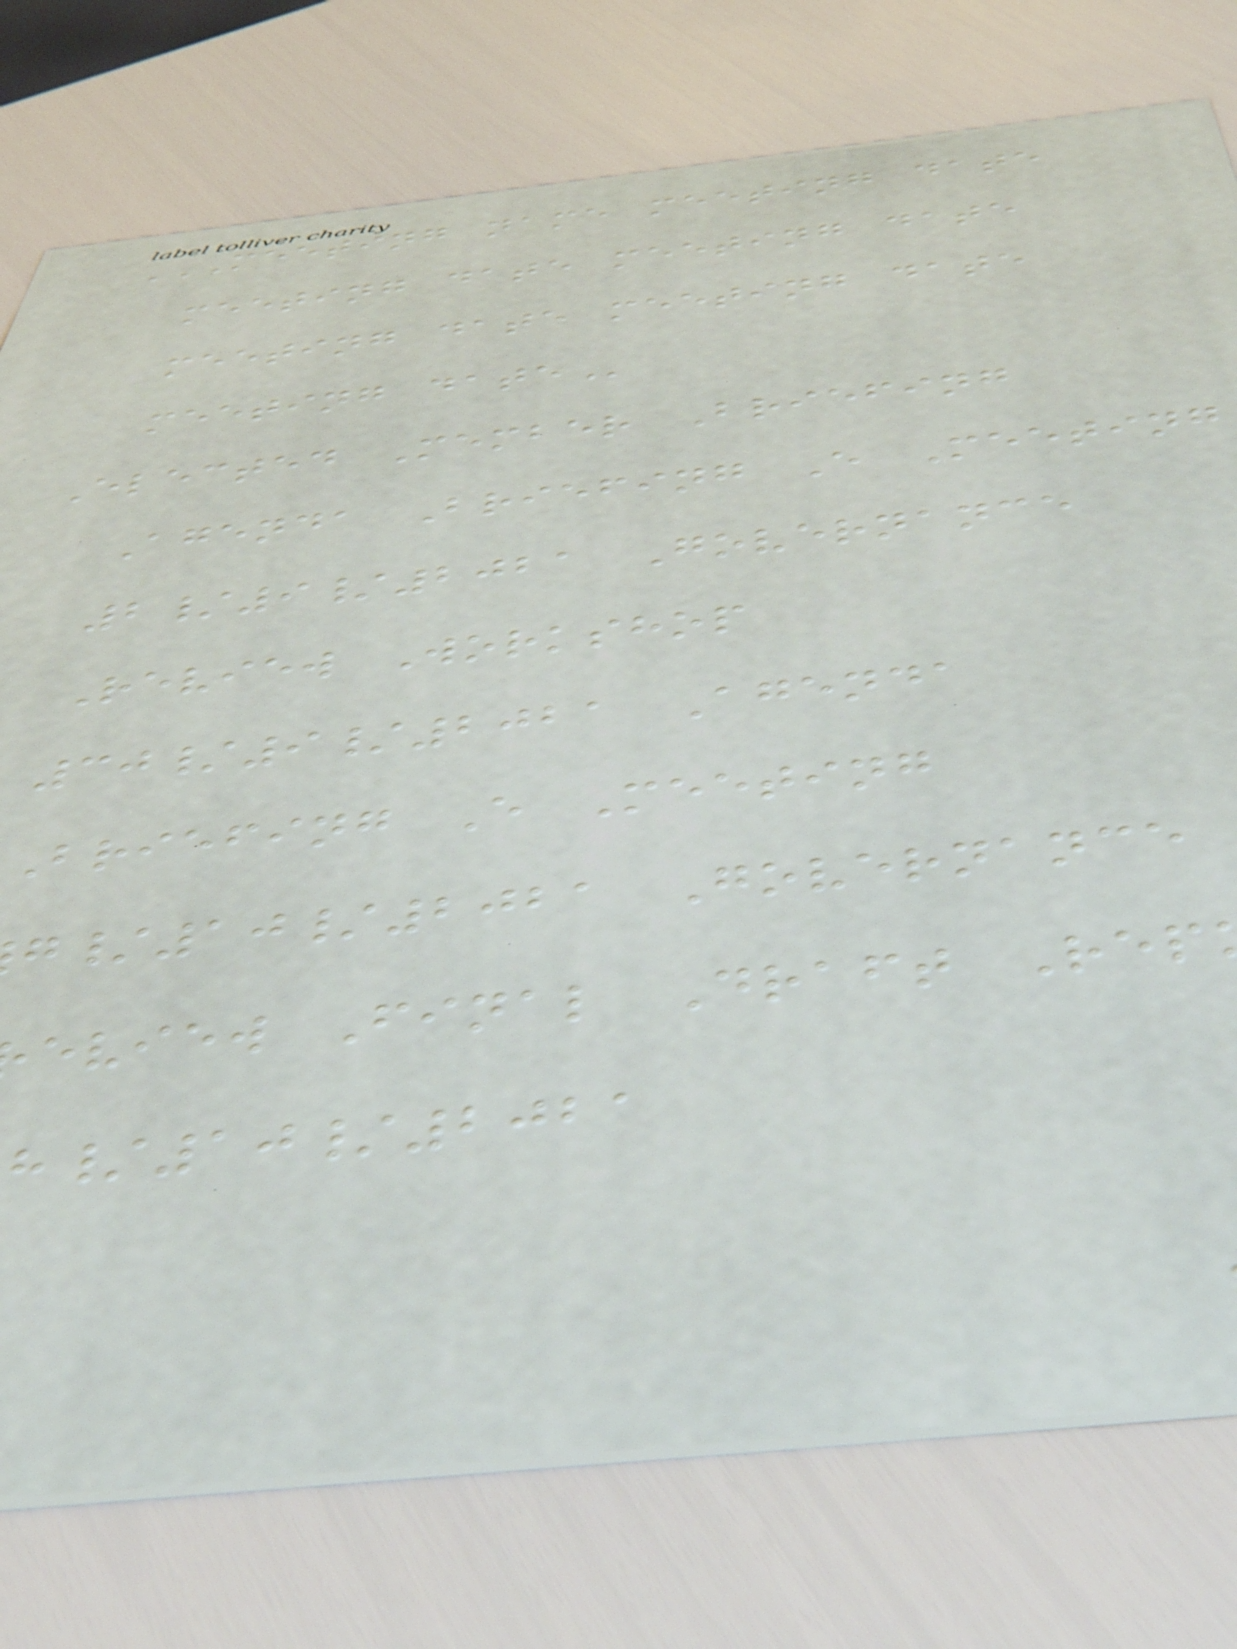MEETING NAME MEETING DATE
meeting date meeting date
meeting date meeting date
meeting
Elected Member Briefing
Agenda Briefing E Meeting
2/9/2021 Governance
Review Workshop
30/9/2021 Agenda
Briefing E Meeting
/10/2021 Governance
eview Final Draft Rep
/10/2021
